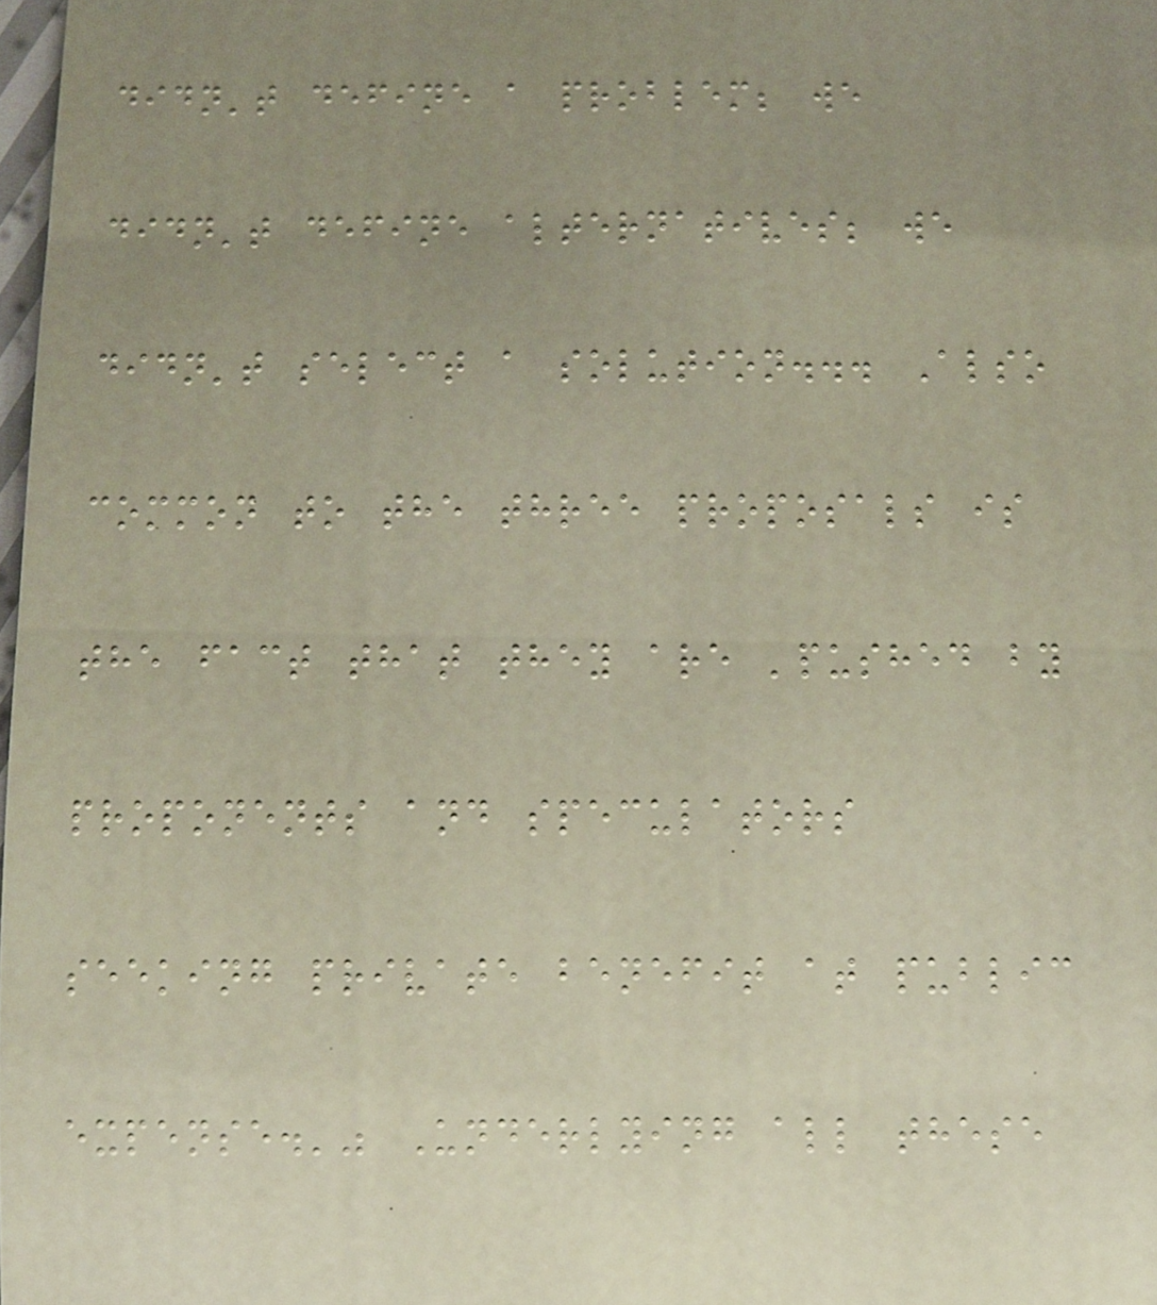didn't define a problem; we
didn't define alternatives; we
didn't select a solution... Also
common to the three proposals is
the fact that they are 'pushed by
proponents and speculators
seeking private benefit at public
expense.'" Underlying all these
